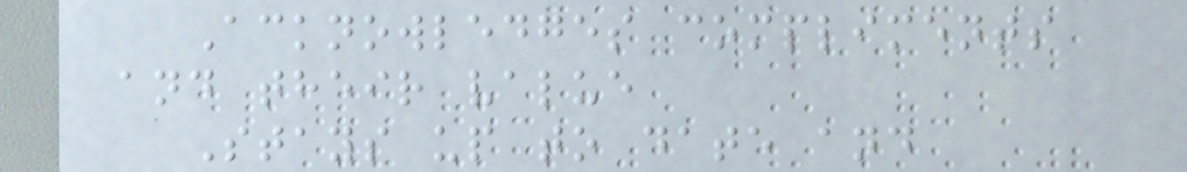Acknowledges compliments
and their value
Stays up to date and
